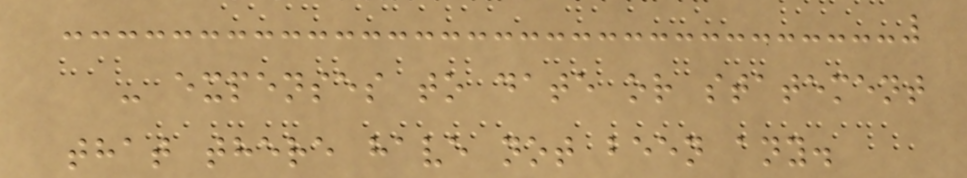- expenses to date or statement
that there have not been any.
